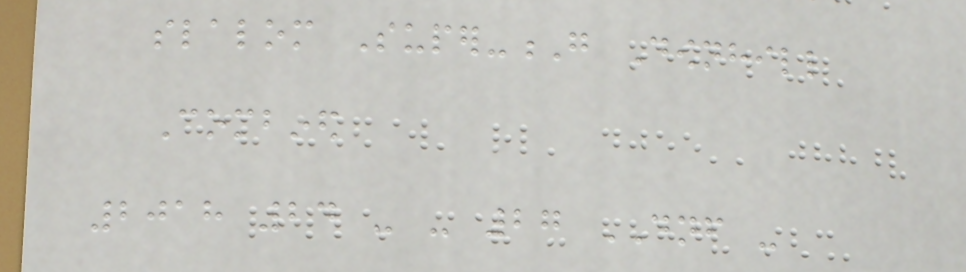slalom Super-G Downhill
Combined
2018 24 - - 27 DNF -
